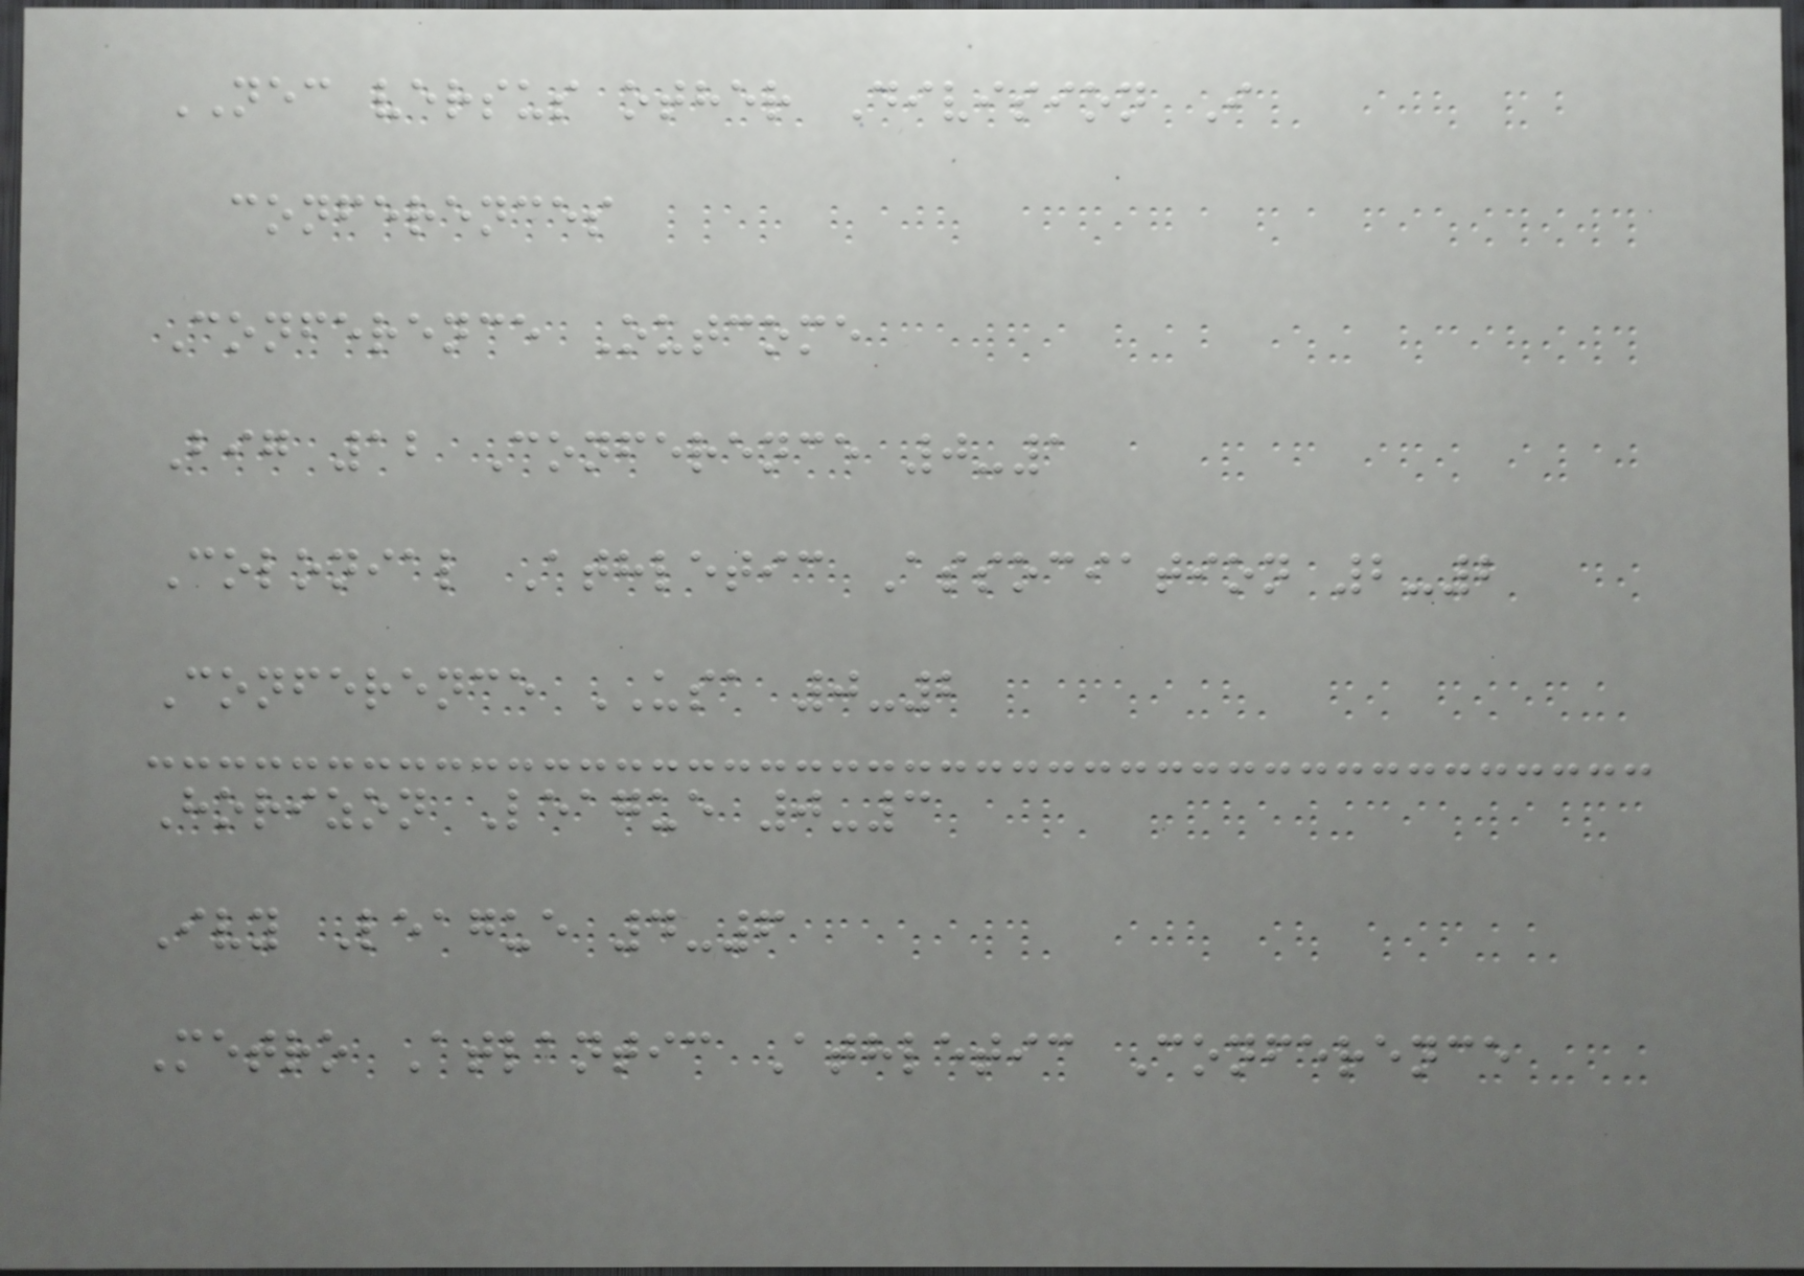NEC versus other Division I
conferences
Conference Outcome
Big 12 Conference 0-1
Colonial Athletic Association 2-2
Conference USA 0-2
Horizon League 0-3
Ivy League 4-6
Metro Atlantic Athletic Conference
